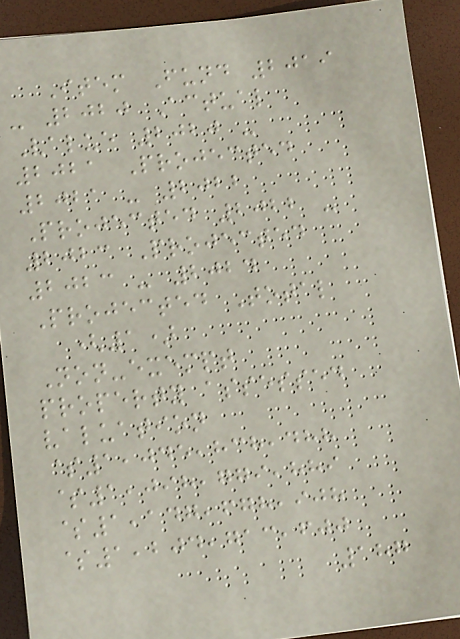Item Fund 2019
- 2020 Actual
Value 2020 -
2021 Projected
2021 - 2022
Projected 2022 -
2023 Projected
2023 - 2024
Projected Total
(1)
Non-exempt
property assessed
valuation
$1,045,838,488
$1,098,779,889
$1,147,678,908
$1,204,713,600
187
